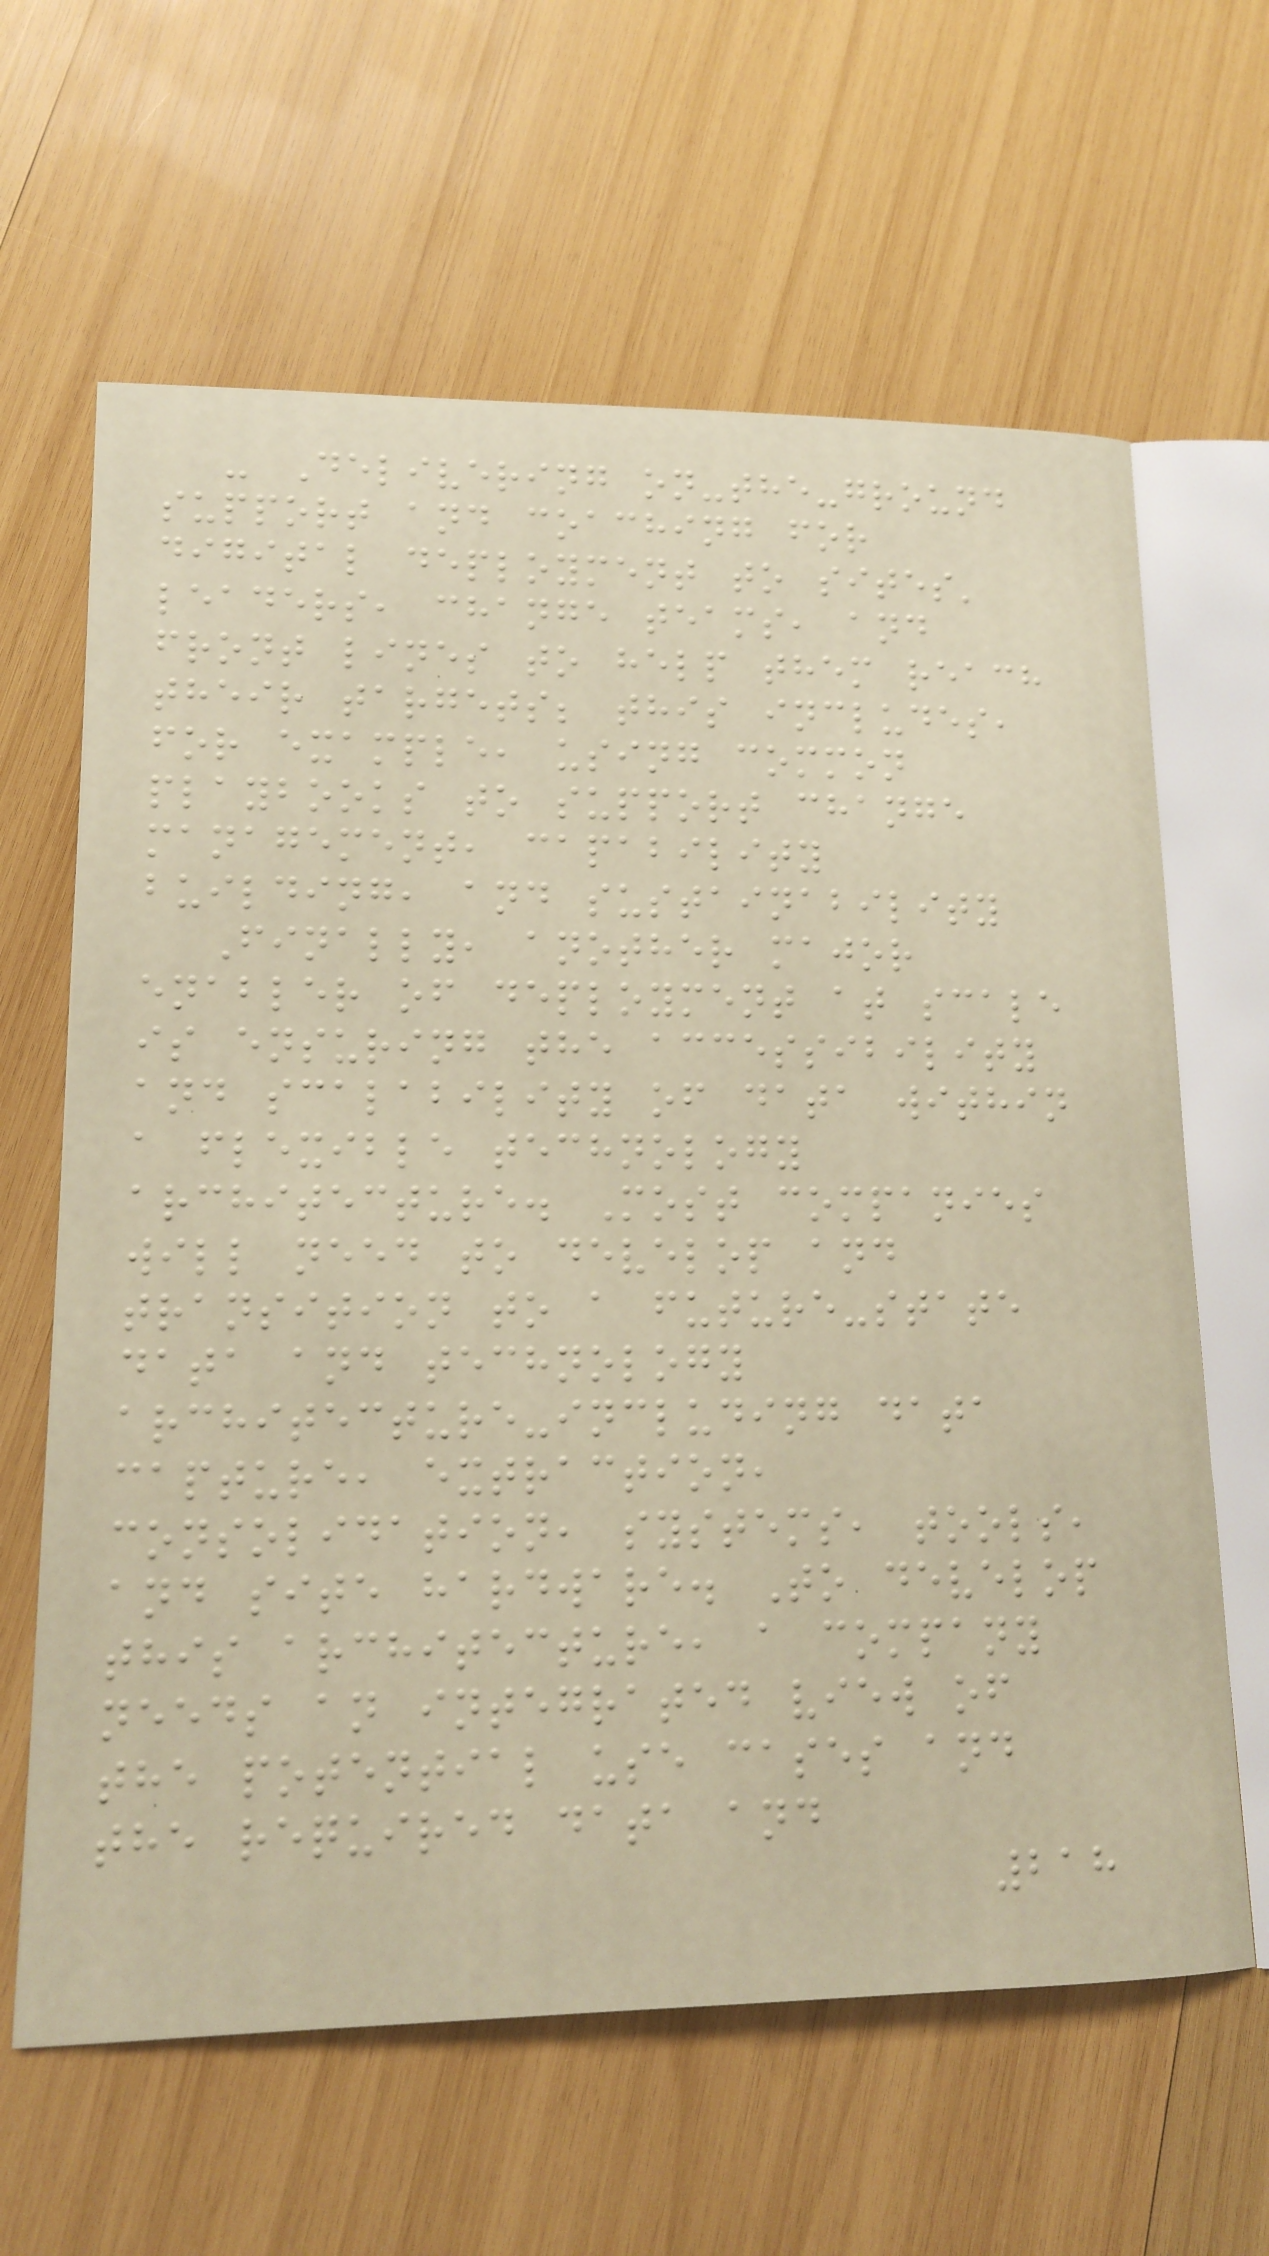- Delivering on-the-ground
support and coaching for
digital deployment to sites'
leaders, change teams, and
front lines to help them reach
their targets; this includes,
for example, using common
playbooks to support change
management, capability
building, and sustainability
Finally, another major
enabler of deployment at scale
is ensuring the accessibility
and scalability of data within
a flexible technology
architecture. Most companies
will need to develop and
transition to a future-state
data and technology
architecture-including data
capture, extraction,
consolidation, systems, tools,
and site hardware. To develop
this architecture, a company
needs an integrated view of
the potential use cases and
the required data and
218
